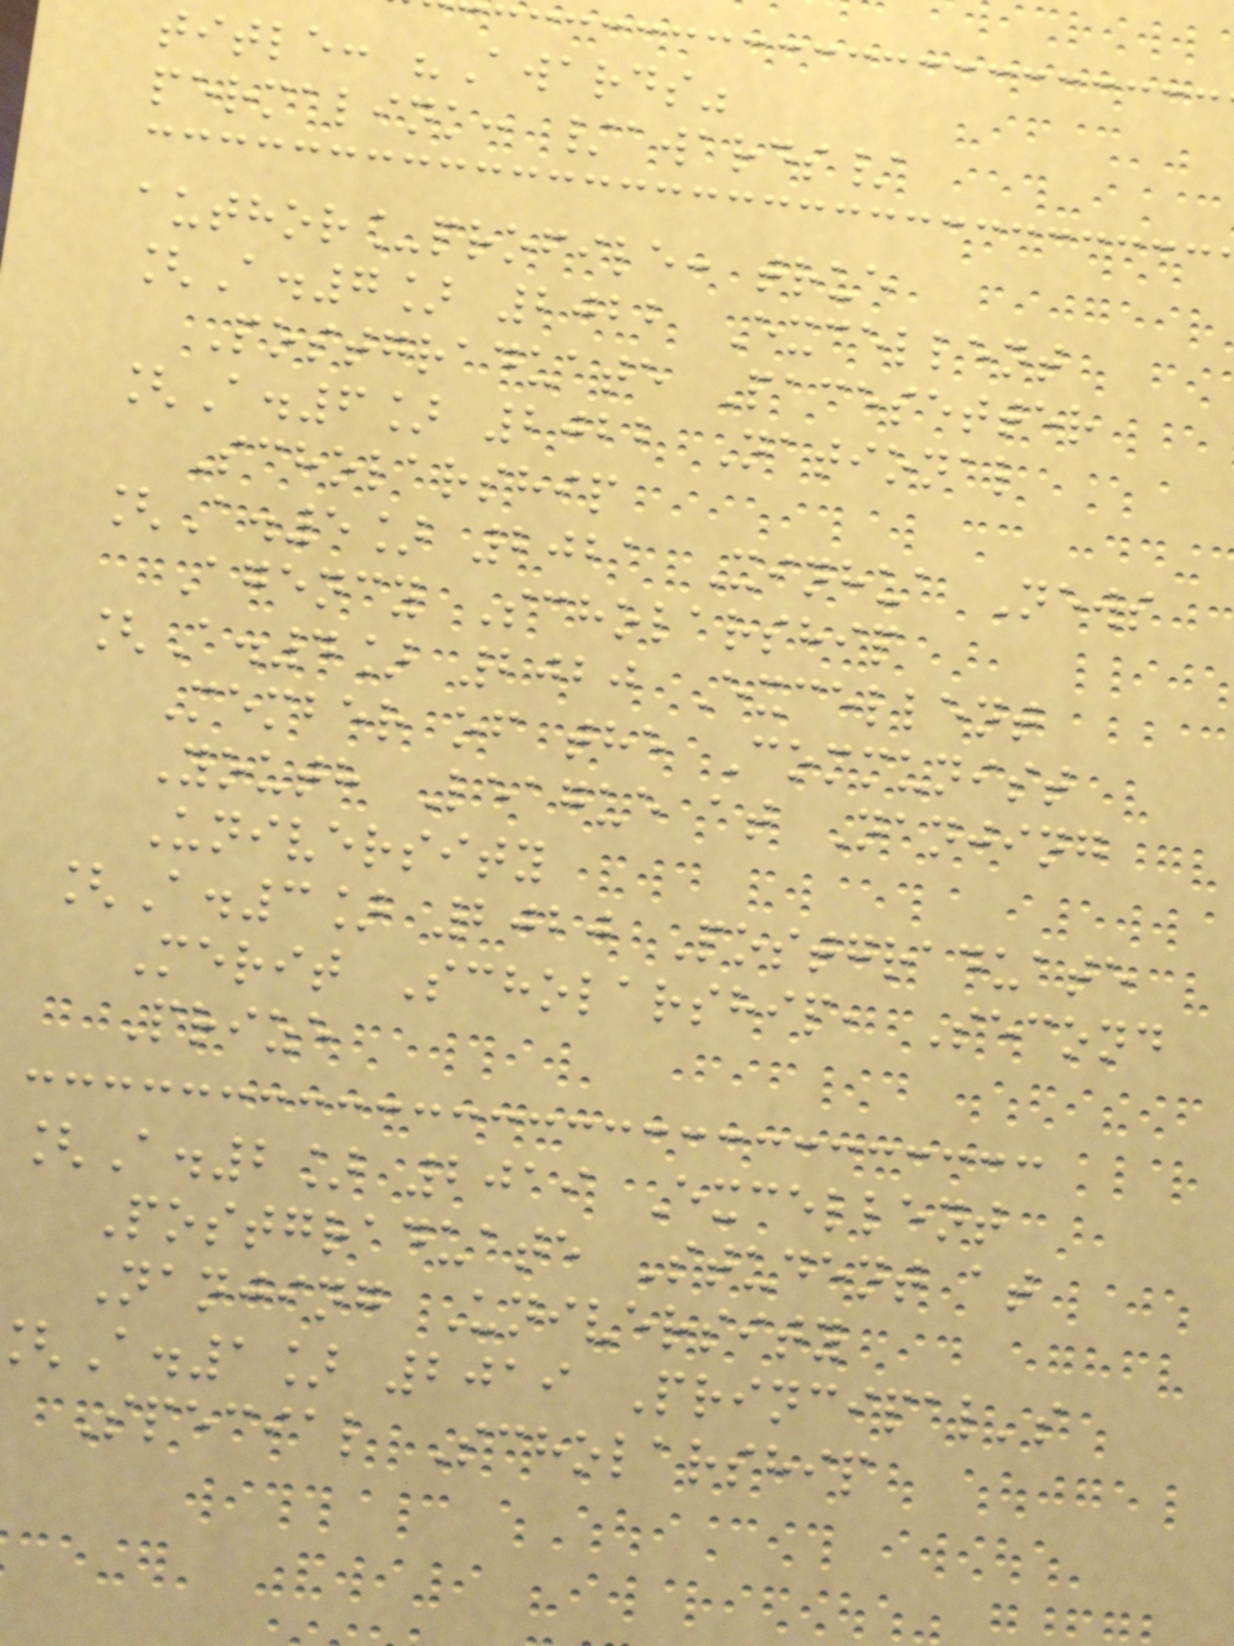title: "Awards"
permalink: /awards/
author_profile: true
[A.7] 2022 Excellent
Postgraduate Pacesetter
[A.6] 2022 National
Scholarship
[A.5] 2021 Xinhua News
Agency Scholarship
[A.4] 2020 Excellent
Member of the Communist
Youth League at Nanjing
University
[A.3] 2020 Postgraduate
Merit Scholarship, Second
Prize
[A.2] 2019 Excellent
Postgraduate Student at
Nanjing University
A.1] 2019 Principal's
Special Scholarship
